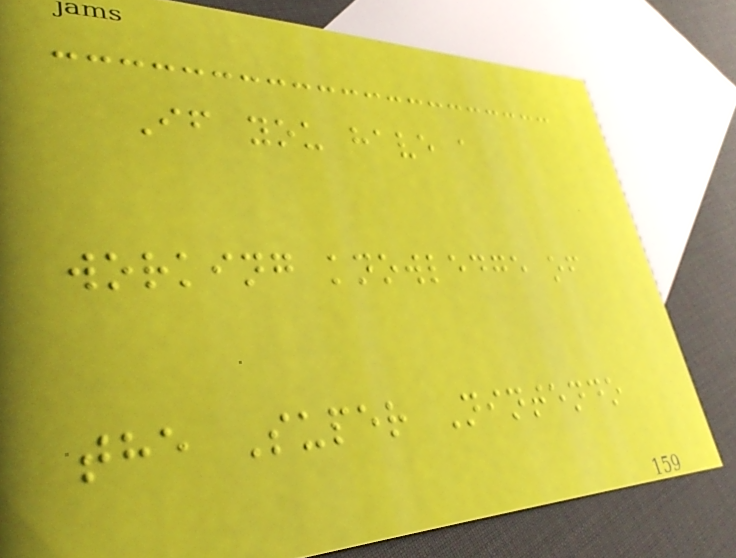If you have a
working knowledge of
the Super Nintendo
